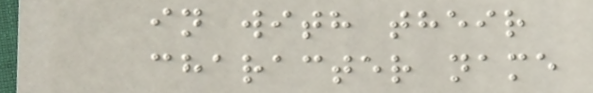in with their
character name
